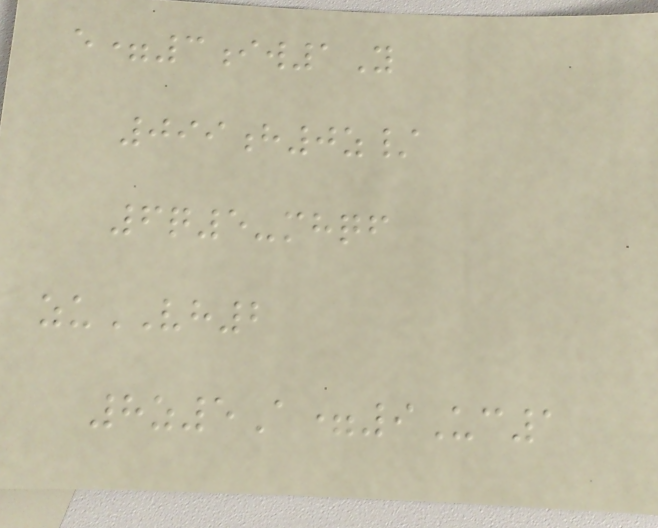e=3iw1Y
099h0z/
6q5-mhqf
zuVH2
8z5A=9Uc1
